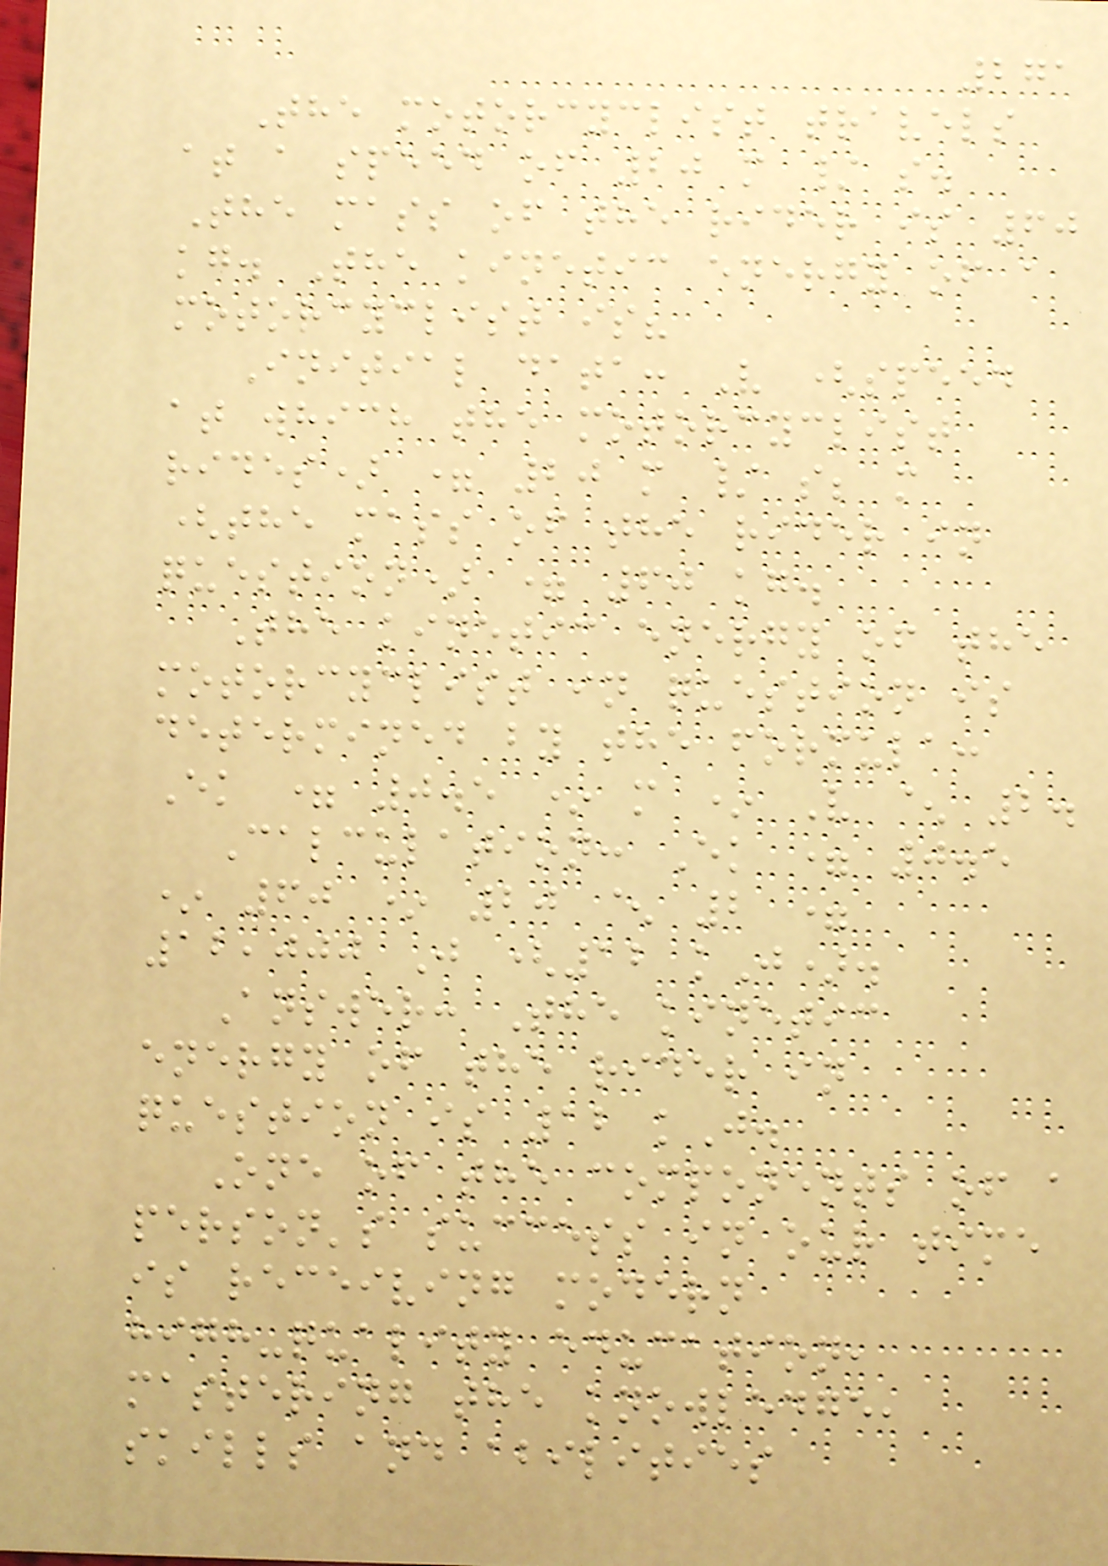271
The motorcyclist travels
at a speed of 20 m / s.
The mass of the rider is 60
kg. The kinetic energy of a
motorcyclist is?
Initial data: V (speed
at which the motorcyclist
rides) = 20 m / s; m
(the mass of the rider in
question) = 60 kg.
The kinetic energy of the
motorcyclist in question is
determined by the formula:
Ek = 0.5 * m * V ^ 2.
Calculation: Ek = 0.5
* 60 * 20 ^ 2 =
12,000 J (12 kJ).
Answer: The kinetic
energy of the rider in
question is 12 kJ.
One of the components of a
person's success in our time
is receiving modern
high-quality education,
mastering the knowledge,
skills and abilities
